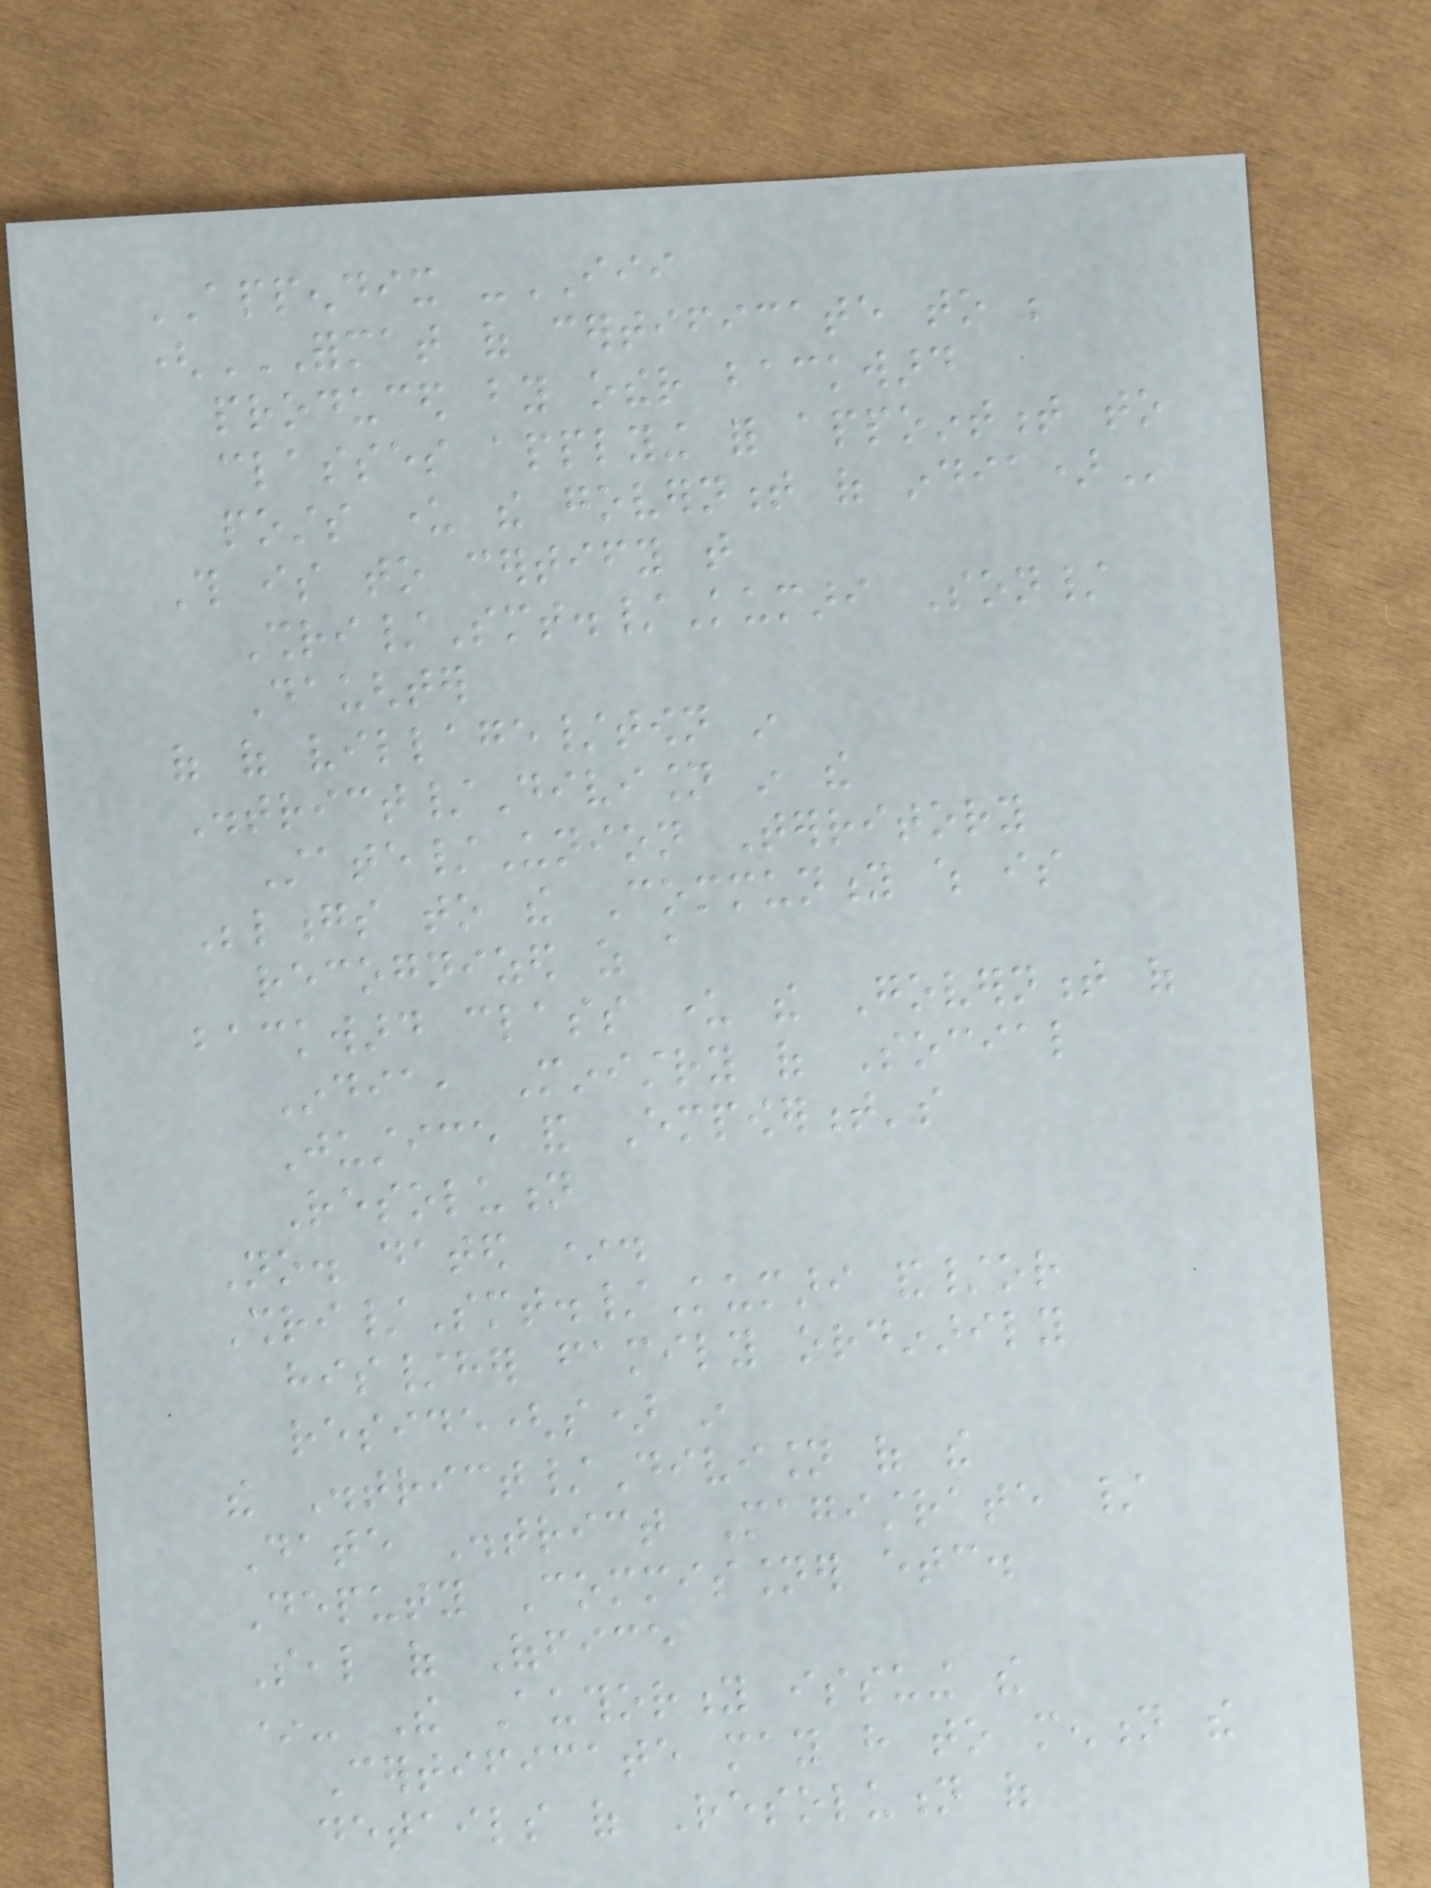APPENDIX -III
(FORMAT OF CERTIFICATE TO BE
PRODUCED BY OTHER BACKWARD
CLASSES APPLYING FOR APPOINTMENT TO
POSTS UNDER THE GOVERNMENT OF INDIA)
This is to certify that
Shri/Smt./Kumari Son/
Daughter
of of village/town in
District/Division in the
State/Union Territory
Belongs to the Community which is
recognized as a
backward class under the Government of
India, Ministry of Social
Justice and Empowerment's
Resolution
No. dated *.
Shri/Smt./Kumari and/or
his/her family ordinarily
reside(s) in
the District/Division of the
Date District Magistrate /
Deputy Commissioner etc.
Seal of Office
*- The Authority issuing the
Certificate may have to mention the
details of Resolution of
